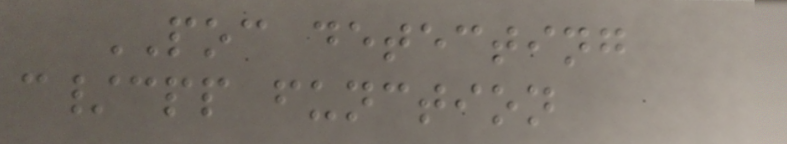POC detecting
c/cpp function
